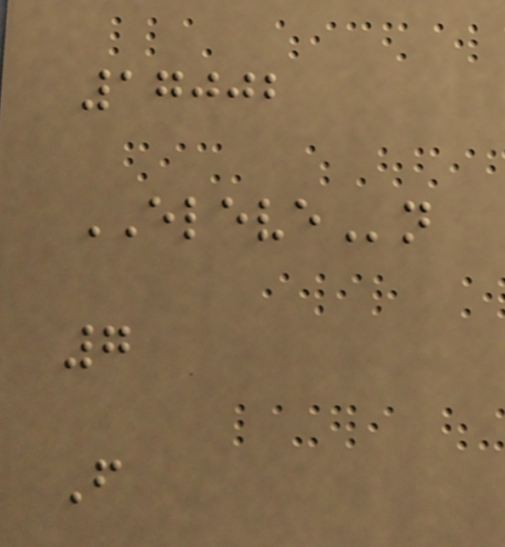17002
ELEVEn
7
F
